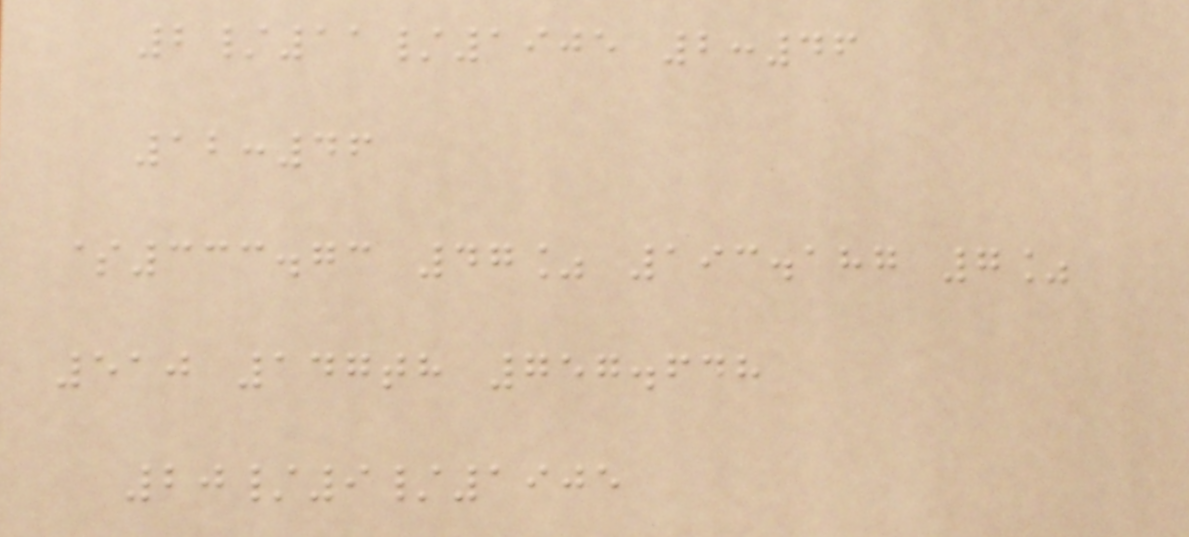2/11/1905 2:46
12:46
$333.73 47% 193.187 7%
510 147th 757.648
20/9/1905
